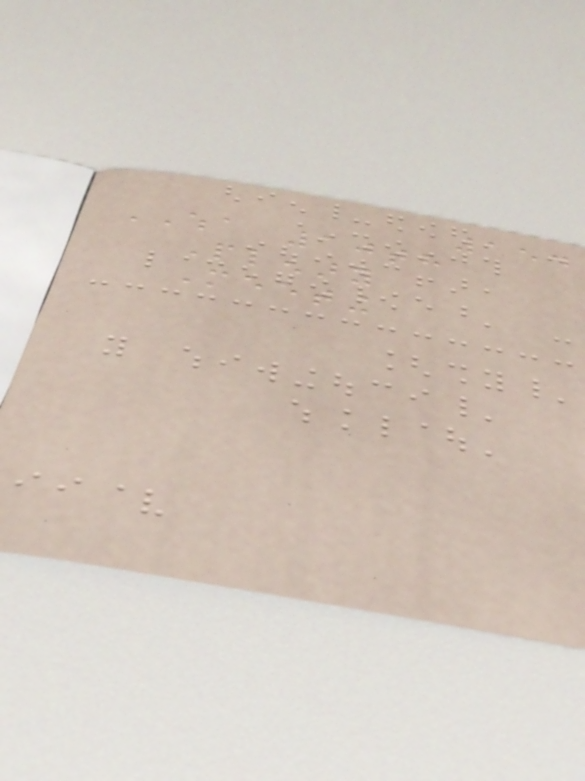154
WHA 10th
Plenary
Meeting
